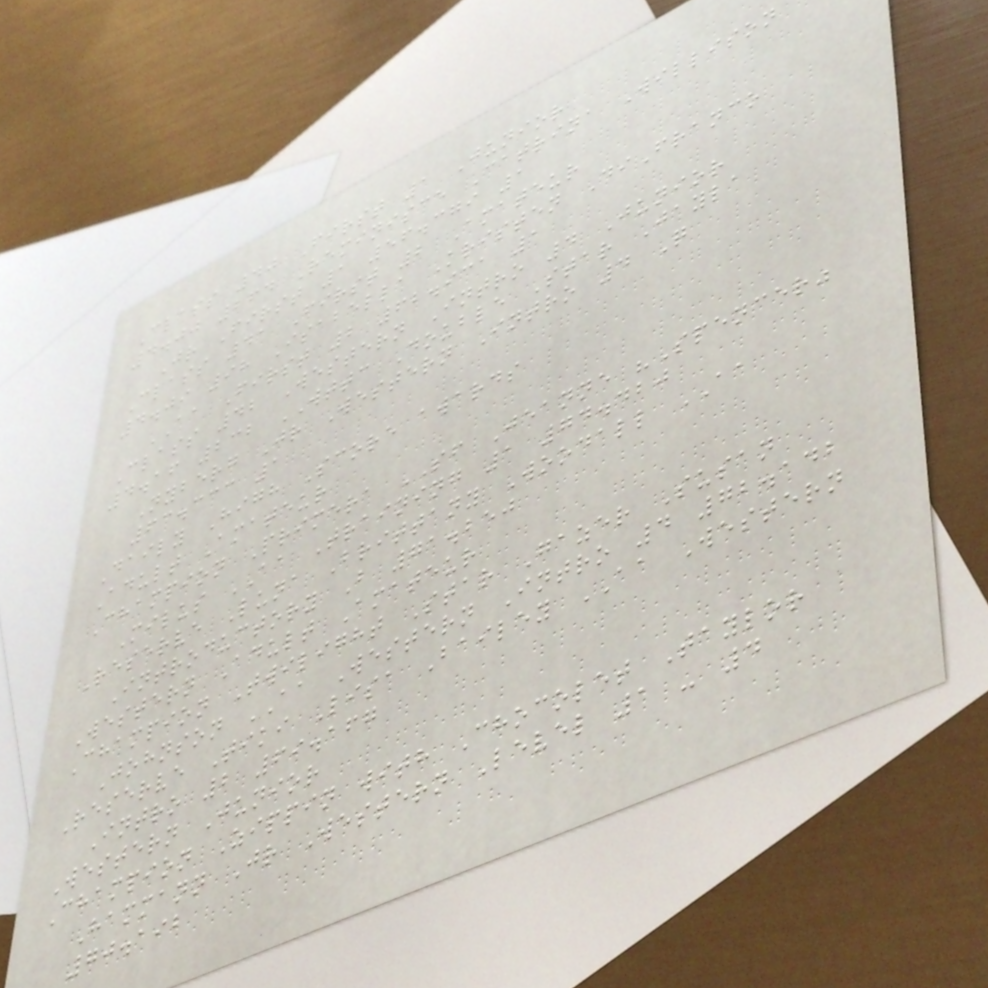Class 40 First 1 Junior
4.00 264 Reminisce Catrina Willison
Jr First 1 56.379 1
Class 41 First 2 Amateur
4.09 98 Isabella Kristen DiFranco
AA First 2 62.931 1
Class 42 Western Intro 4 Junior
4.16 232 WTTC Double Star Jayla
Nyberg Jr Western Intro 4 Q
63.333 1
Daily High Score awards
Adult Amateur
Champion Primera SF Jeanne "Spencer"
Milus AA Training 1 74.420
Reserve Luna Brittany Woodall AA
Introductory B 71.250
Western Adult Amateur
Champion Twilight Star Gazer Susan
Johnson AA Western Intro 4 72.142
Reserve Tiki Lisa Bailey AA Western
Intro 2 69.167
Western Junior
Champion Zippin with Chocolet Taylor
Hammann Jr Western Level 1 - 4
70.192
